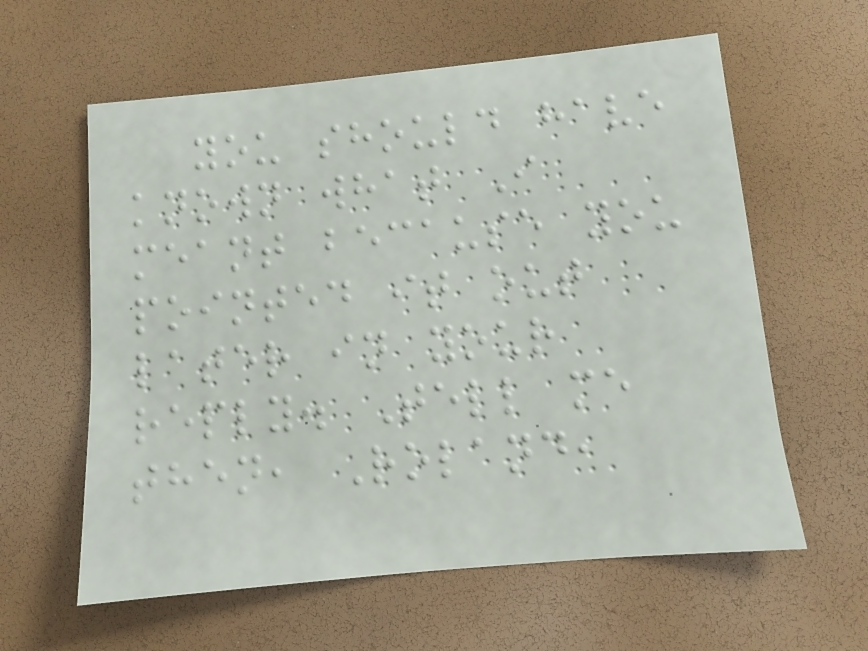you should have
known what I
meant because you
pointed it out
later in your
reply. Tell me
then, Roland,
